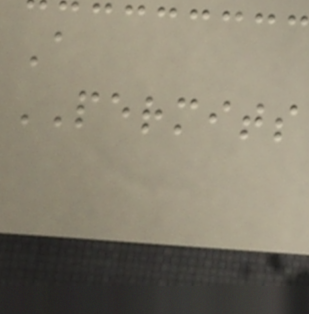A
PERMITS
